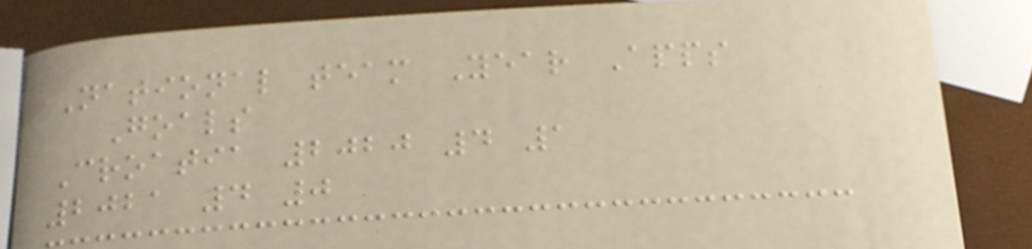National team Year Apps
Goals
Croatia 2020 4 1
2021 4 0
